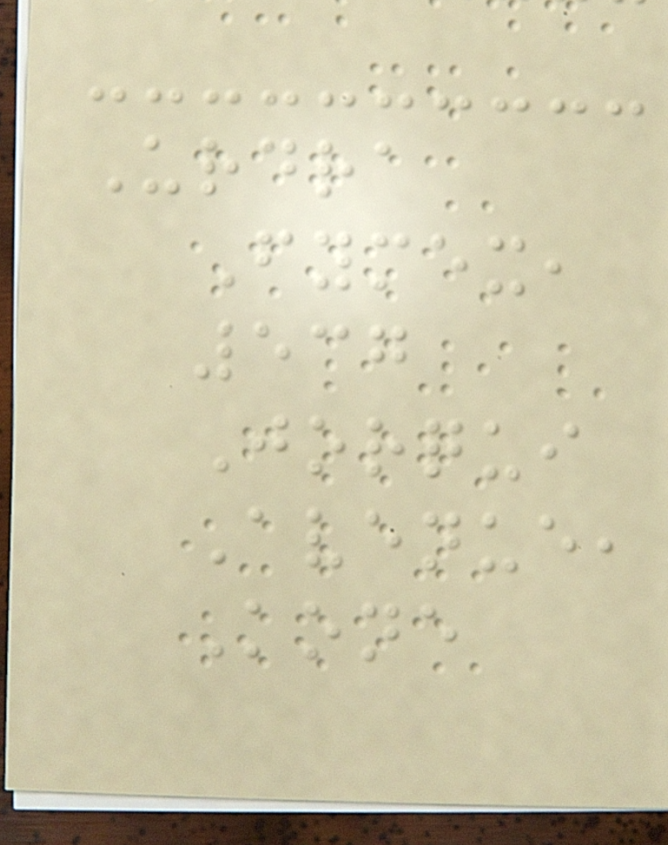Urdra
Fymex,
537
Jorqui
Avenue,
Kone
